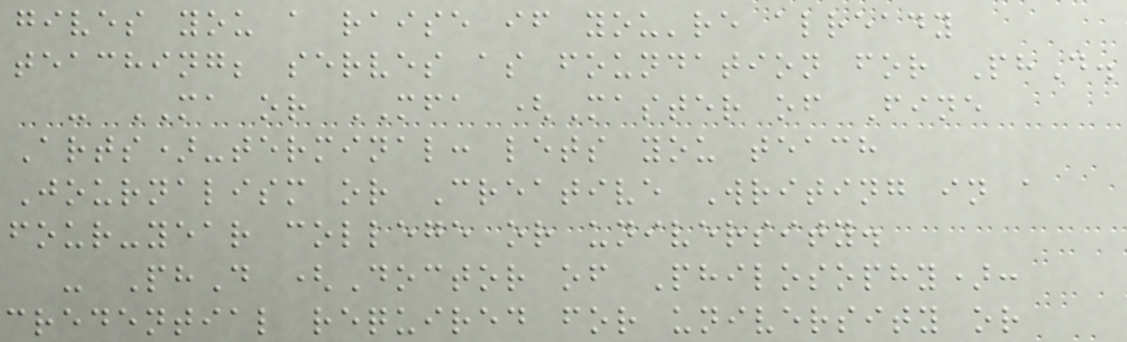gives you a raise if you're already
teaching; serves as foundation for PhD.
- MA or MFA (Master of Fine
Arts)-terminal: lets you teach
Journalism or Creative Writing in a
four-year college or university.
- PhD (Doctor of Philosophy):
credential required for university or
